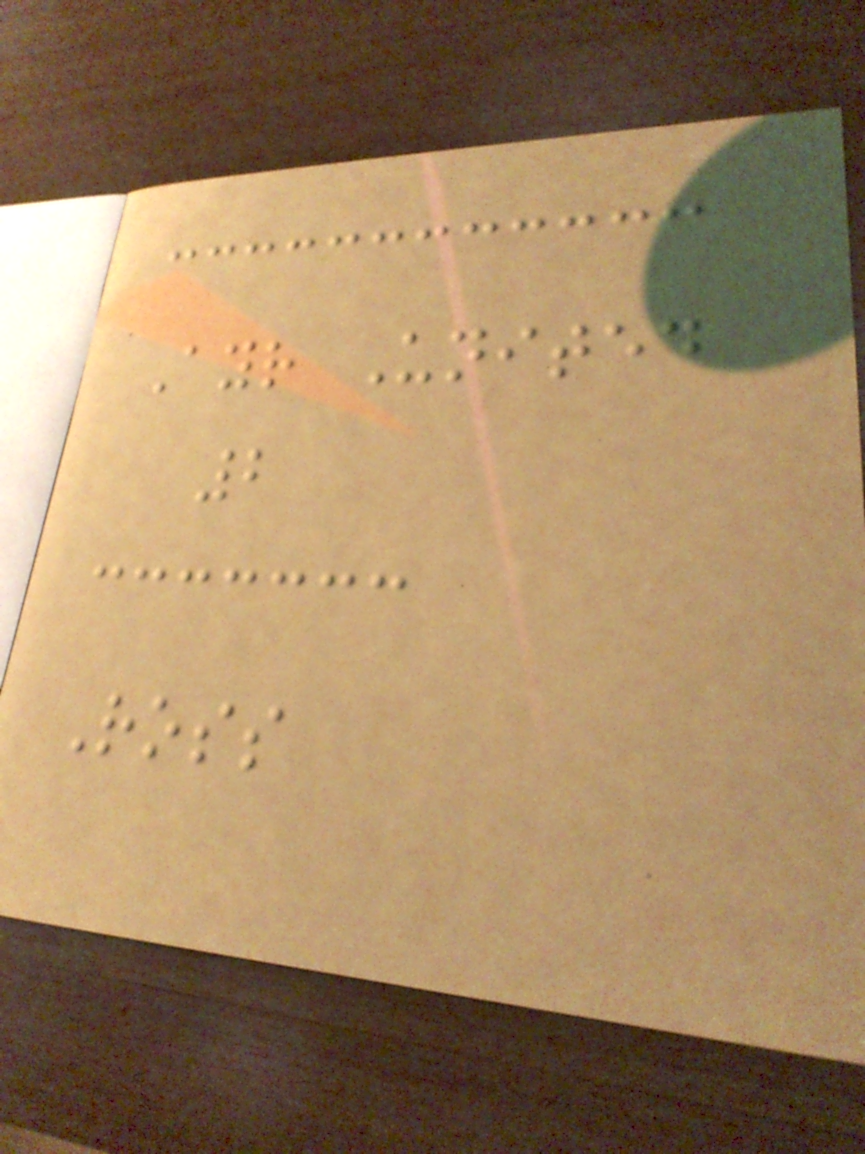Ayr United
2
Ross
